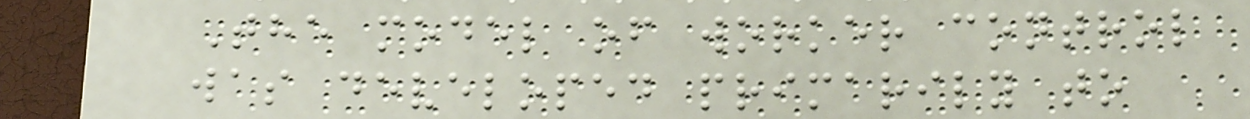The model of worker control
was developed primarily to
